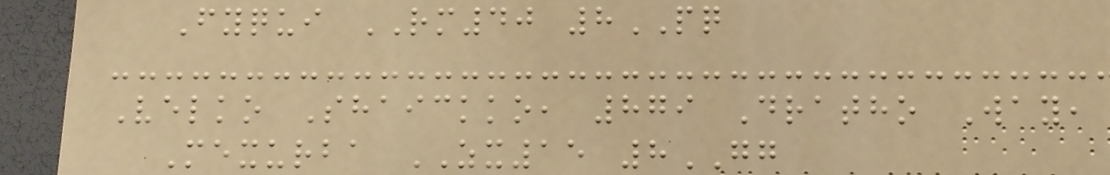Fyqui RM40 8PQ
Velko Shaickko, 879 Dratho Way,
Mexurba ZX15 8GG
